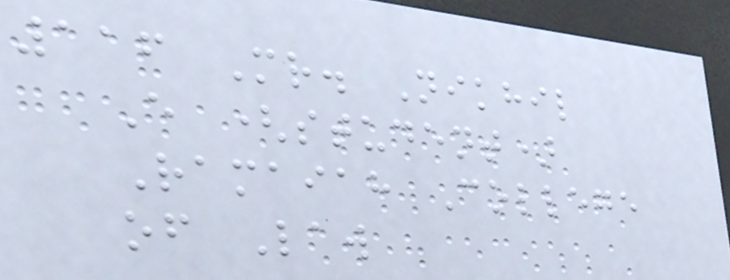116 Mr. Nikhil
E (student)
Ramaiah College
of Law
